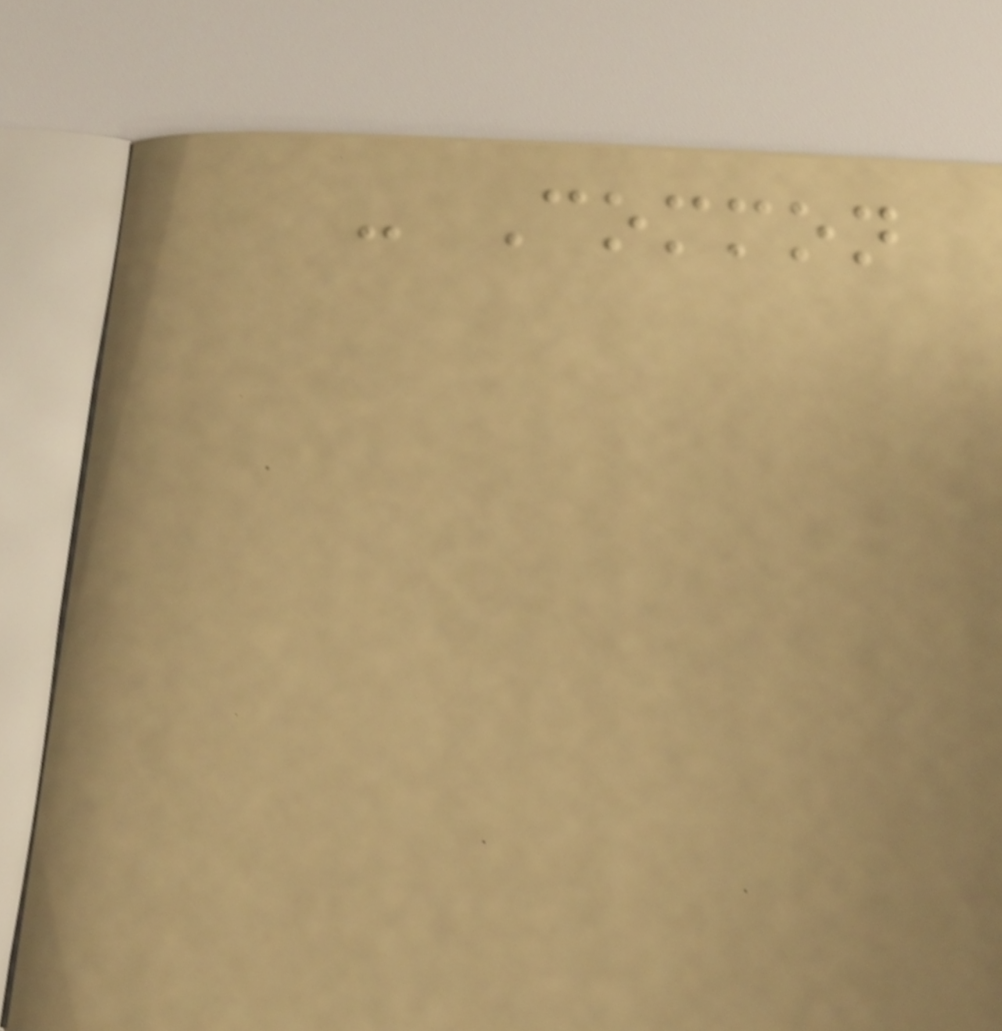- Common
